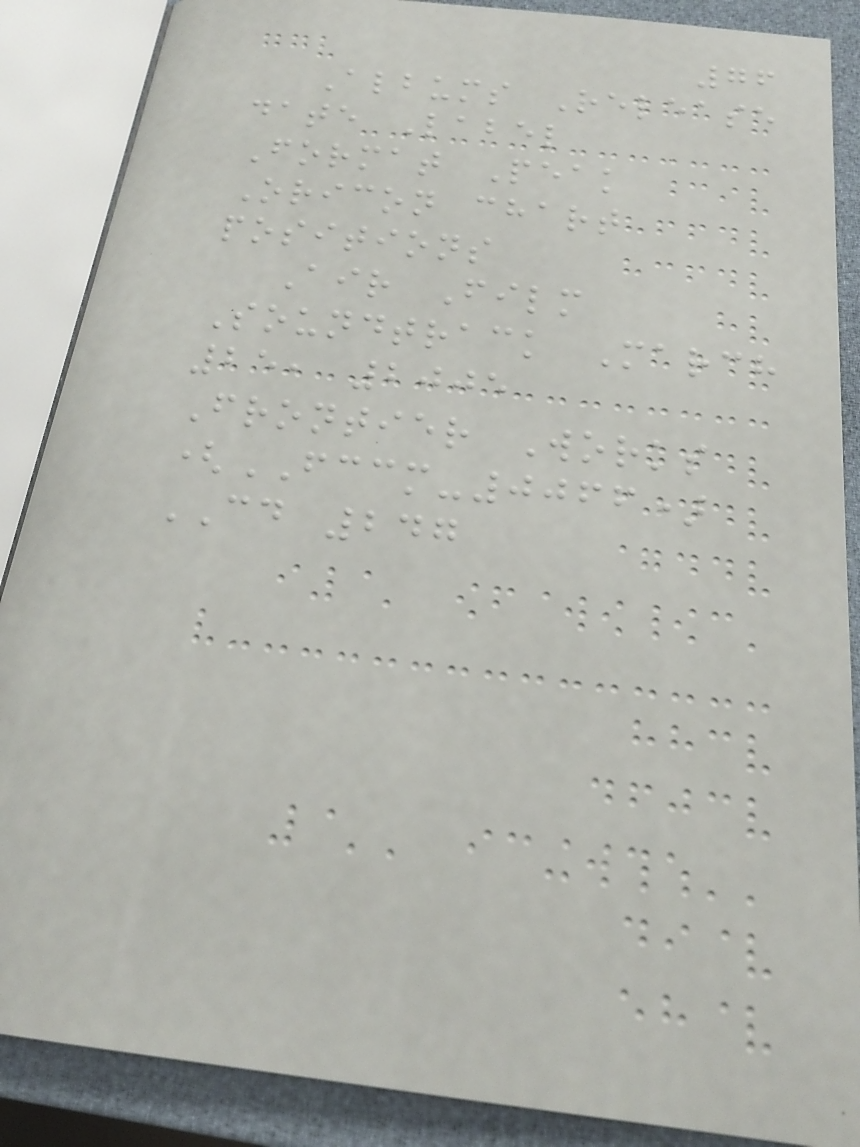76
Albums Release
date Label
Format Peak
Oricon chart
positions
Air Film
Soundtrack March
25, 2005
Frontier Works
(FCCM-0066)
CD 247
